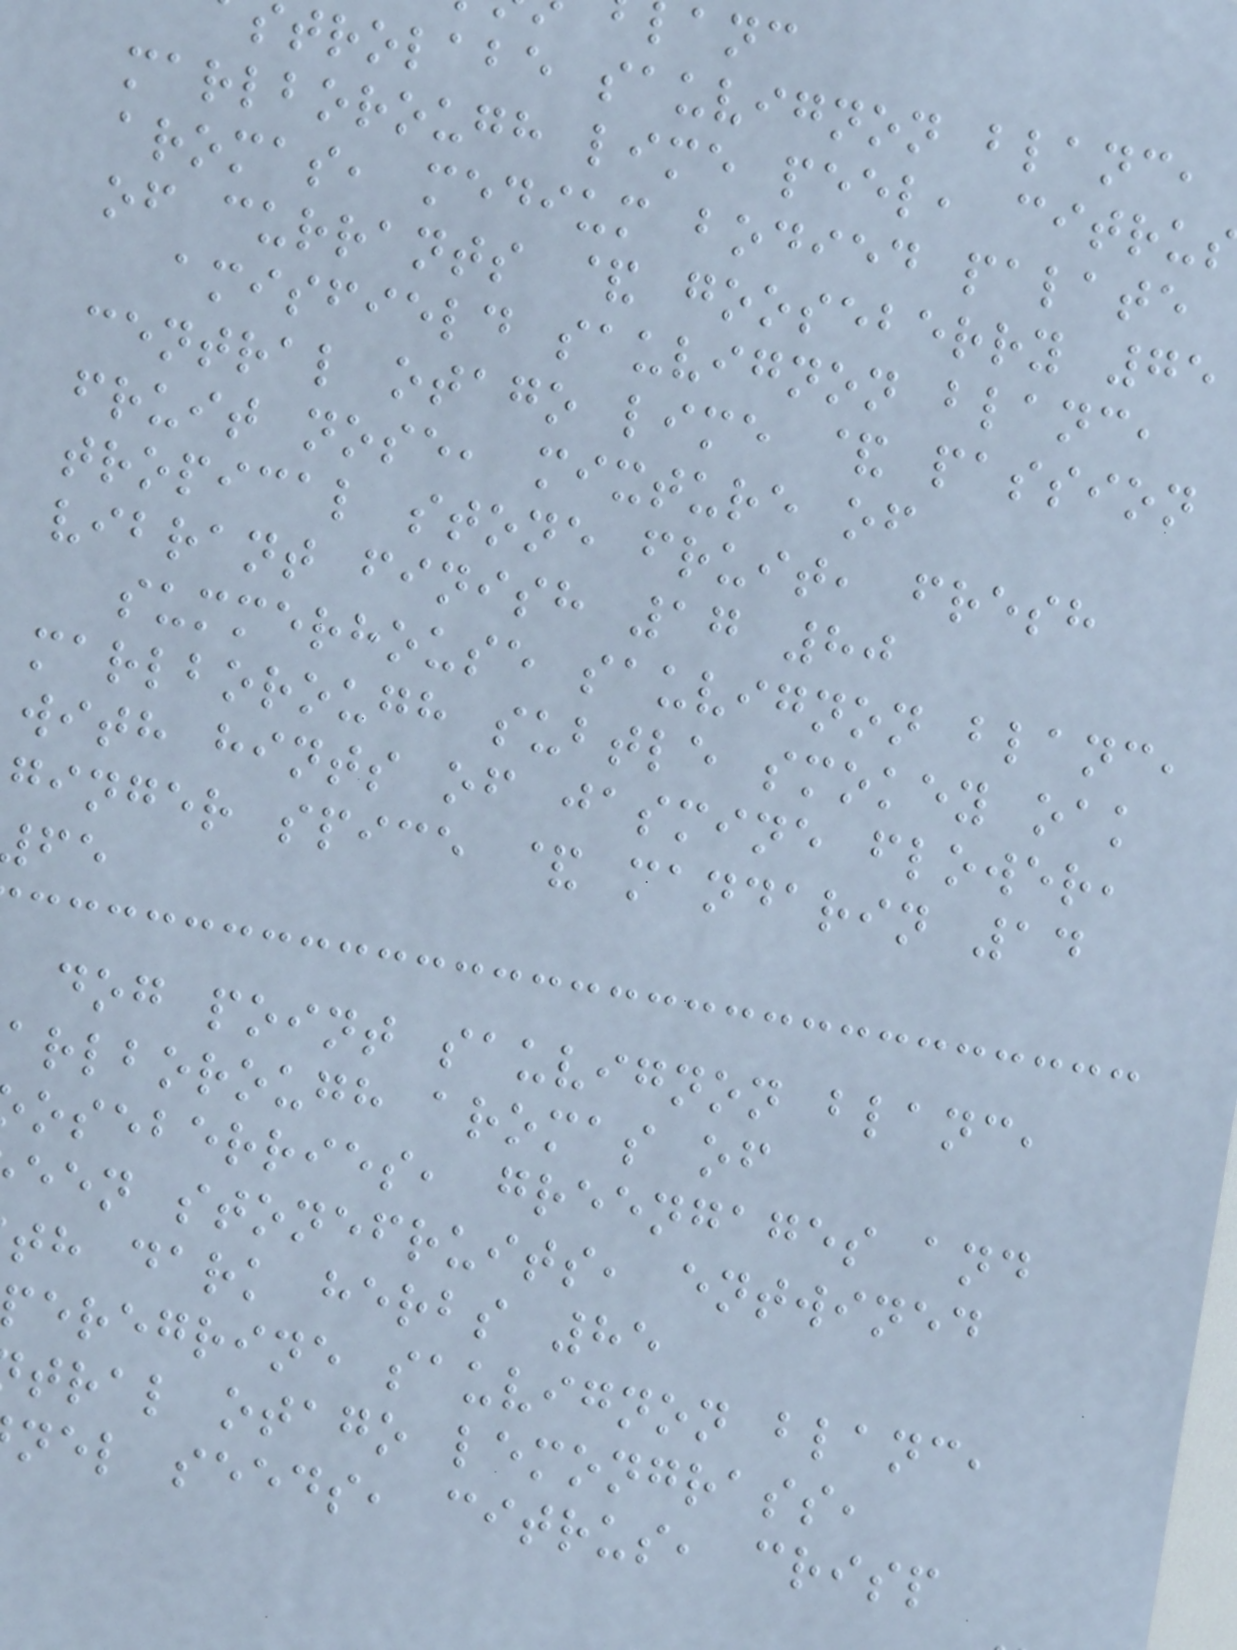trolabe sauvignon blanc,
marlborough lime peel, citru
aromas, medium bodied palate
of currants & gooseberry 75
amisfield sauvignon blanc,
central otago lime & passion
fruit nose, mixture of
tropical stone fruit, fresh
vibrant finish 17 80
summerhouse sauvignon blanc,
marlborough subtle smokey oak
with hints of jasmine flower,
ginger spice & mandarin 14
dog point sauvignon blanc,
arlborough aromas of
oseberries, greengages and
een stonefruits, entwined
th dark herbs 85
eregrine sauvignon blanc,
tral otago lemongrass,
nel seeds, citrus, crisp
